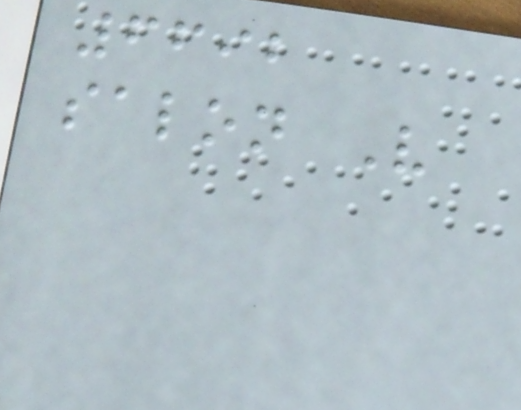6692
salon V
